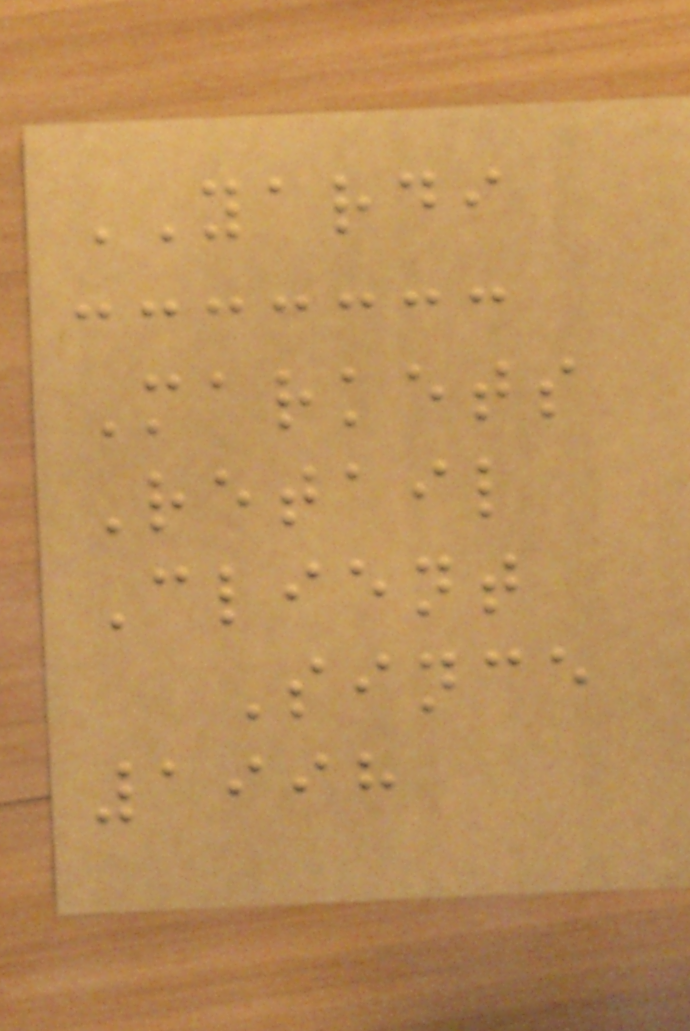YARDI
Markets
Retail
Client
Since
1998
